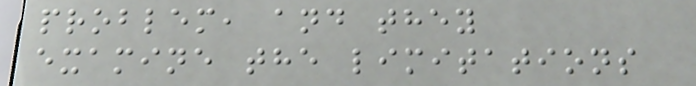problem, and they
examine the limitations
